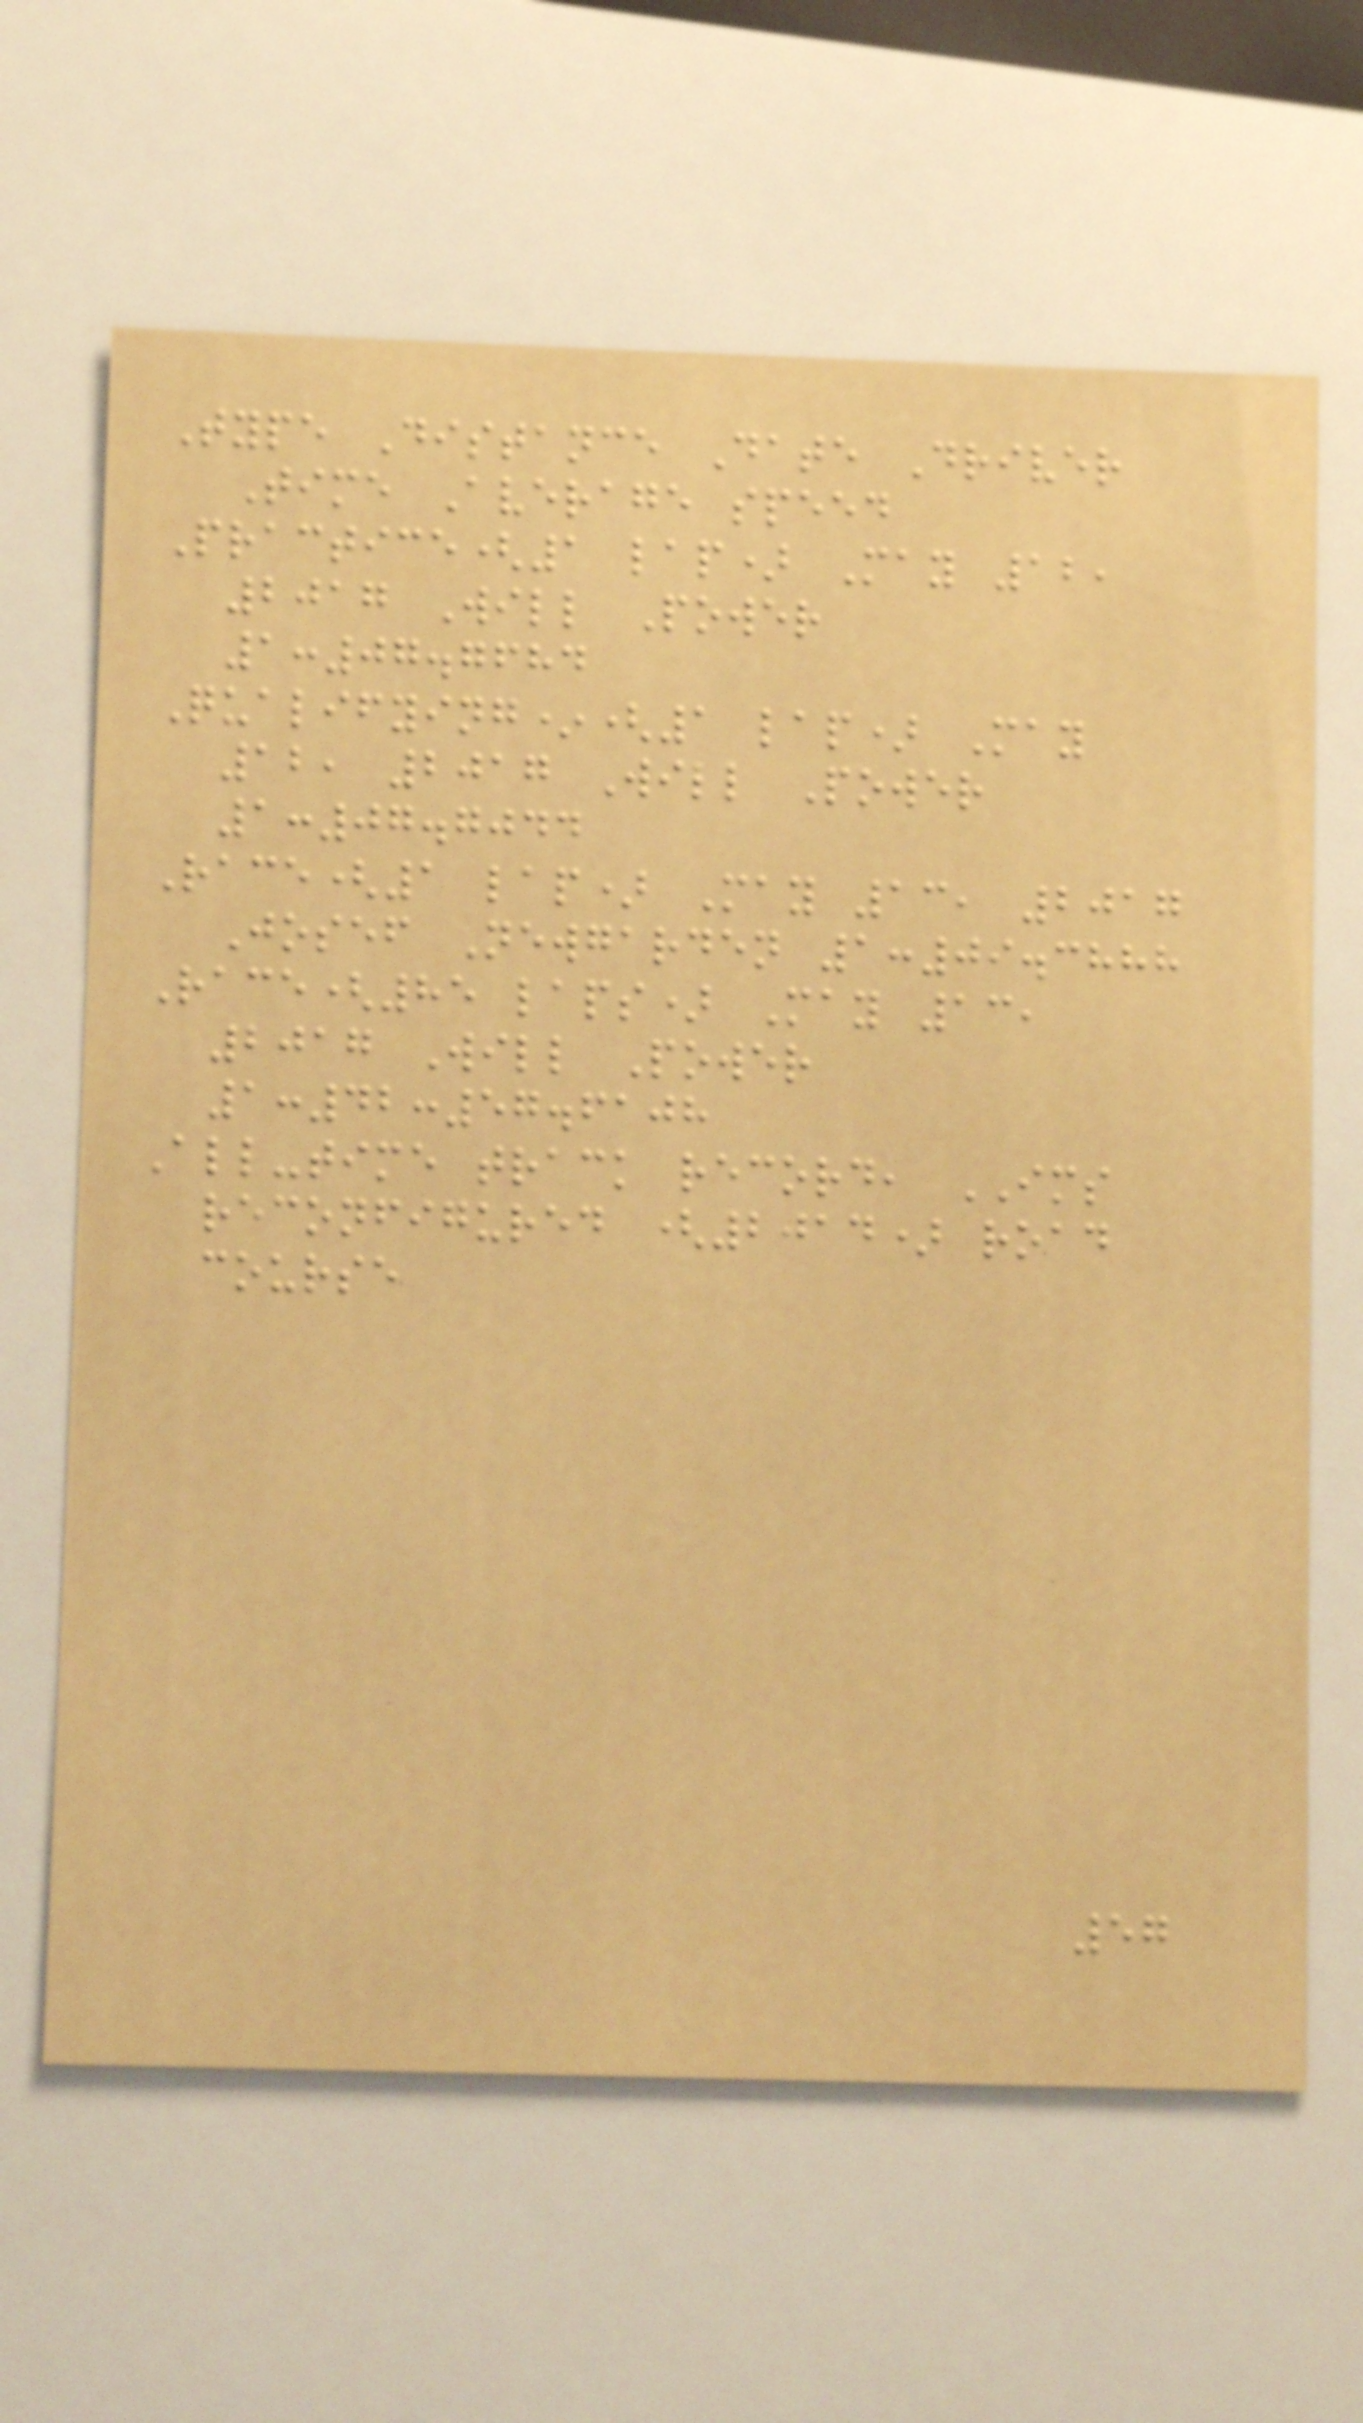Type Distance Date Driver
Time Average speed
Practice(1 lap) May 12,
2017 Will Power
1:07.7684
Qualifying*(1 lap) May
12, 2017 Will Power
1:07.7044
Race(1 lap) May 13, 2017
Josef Newgarden 1:09.3888
Race(85 laps) May 13,
2017 Will Power
1:42:57.6108
All-time track record, IMS
reconfigured (2014) road
course
57
